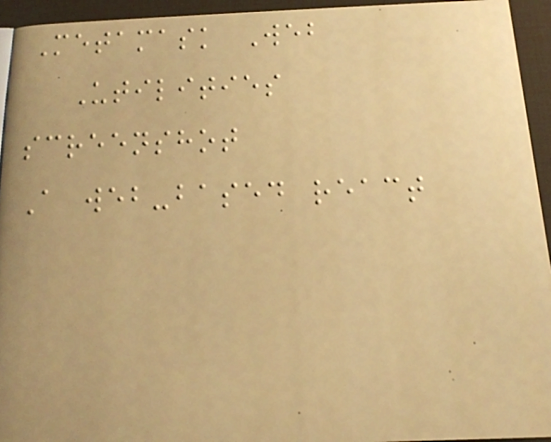Metamask Web
Utilities
screenshot
A web-based react
